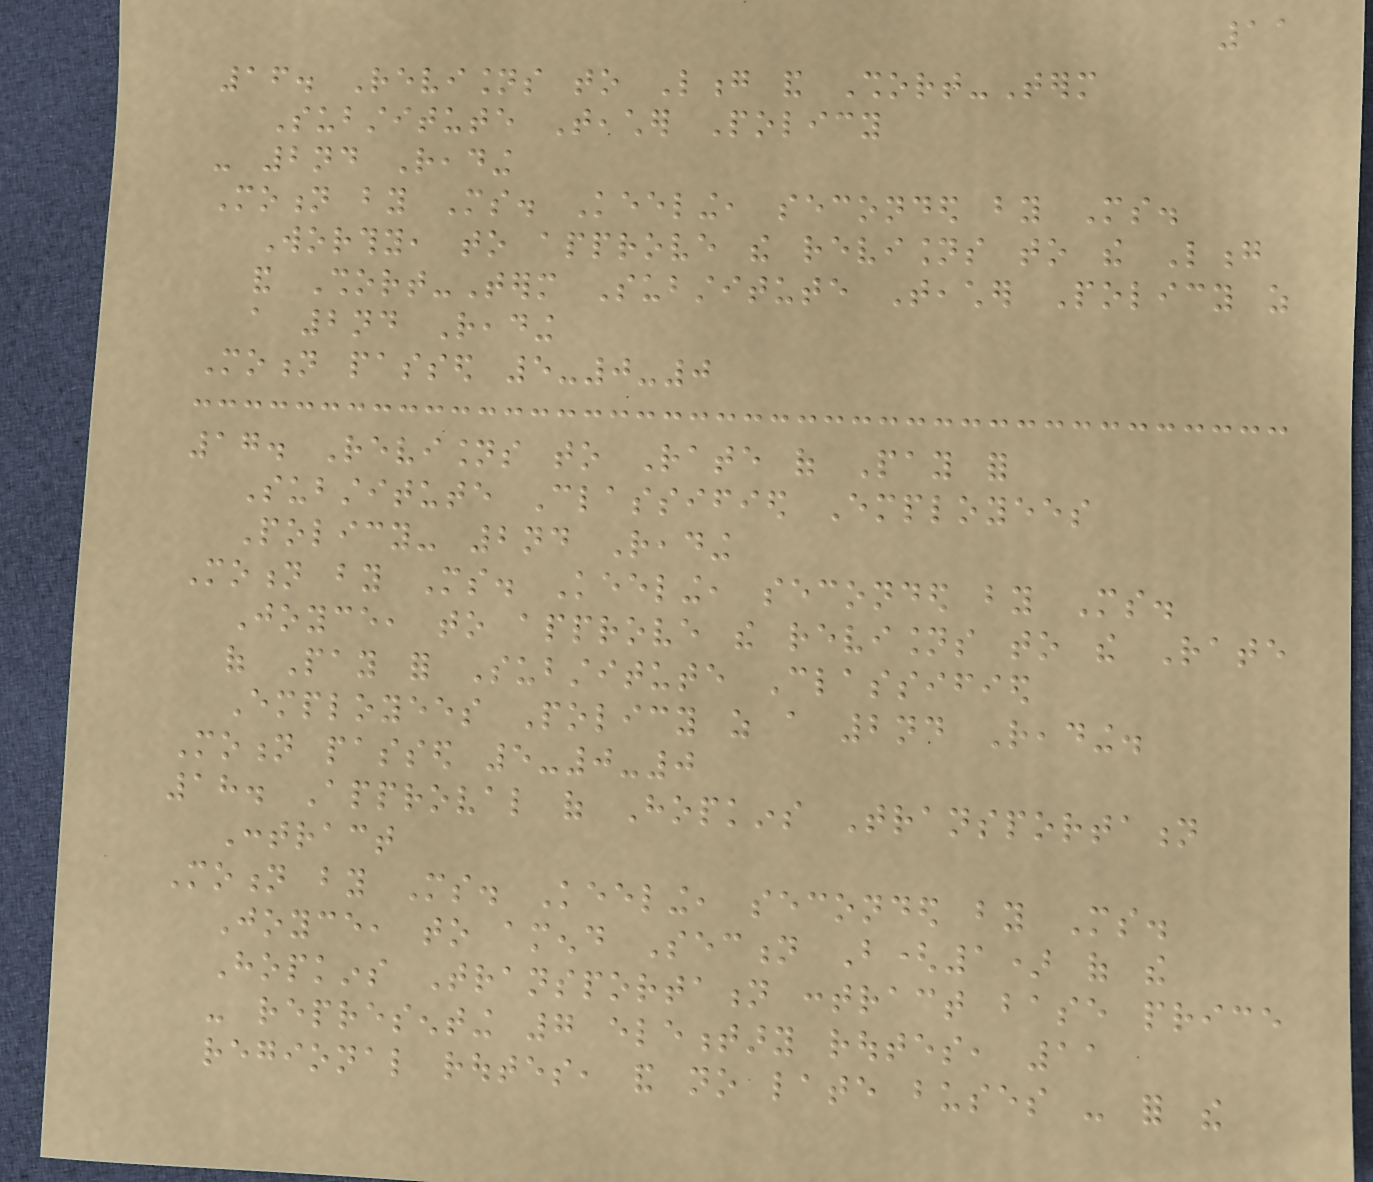11
16. Revisions to Long and Short-Term
Substitute Teacher Policy
- 2nd Reading
Motion by Ms. Keeling, seconded by Ms.
Worthy, to approve the revisions to the Long
and Short-Term Substitute Teacher Policy as
a 2nd Reading
Motion passed 5-0-0
17. Revisions to Rate of Pay for
Substitute Classified Employees
Policy- 2nd Reading
Motion by Ms. Keeling, seconded by Ms.
Joyce, to approve the revisions to the Rate
of Pay for Substitute Classified
Employees Policy as a 2nd Reading.
Motion passed 5-0-0
18. Approval of Hopkins Transportation
Contract
Motion by Ms. Keeling, seconded by Ms.
Joyce, to amend Section B(1) of the
Hopkins Transportation contract base price
- representing 7 elementary routes, 11
regional routes, and no late buses - for the
